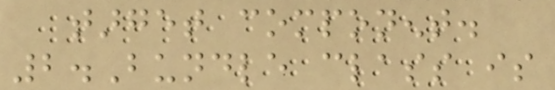target component.
2.Bundle class is
